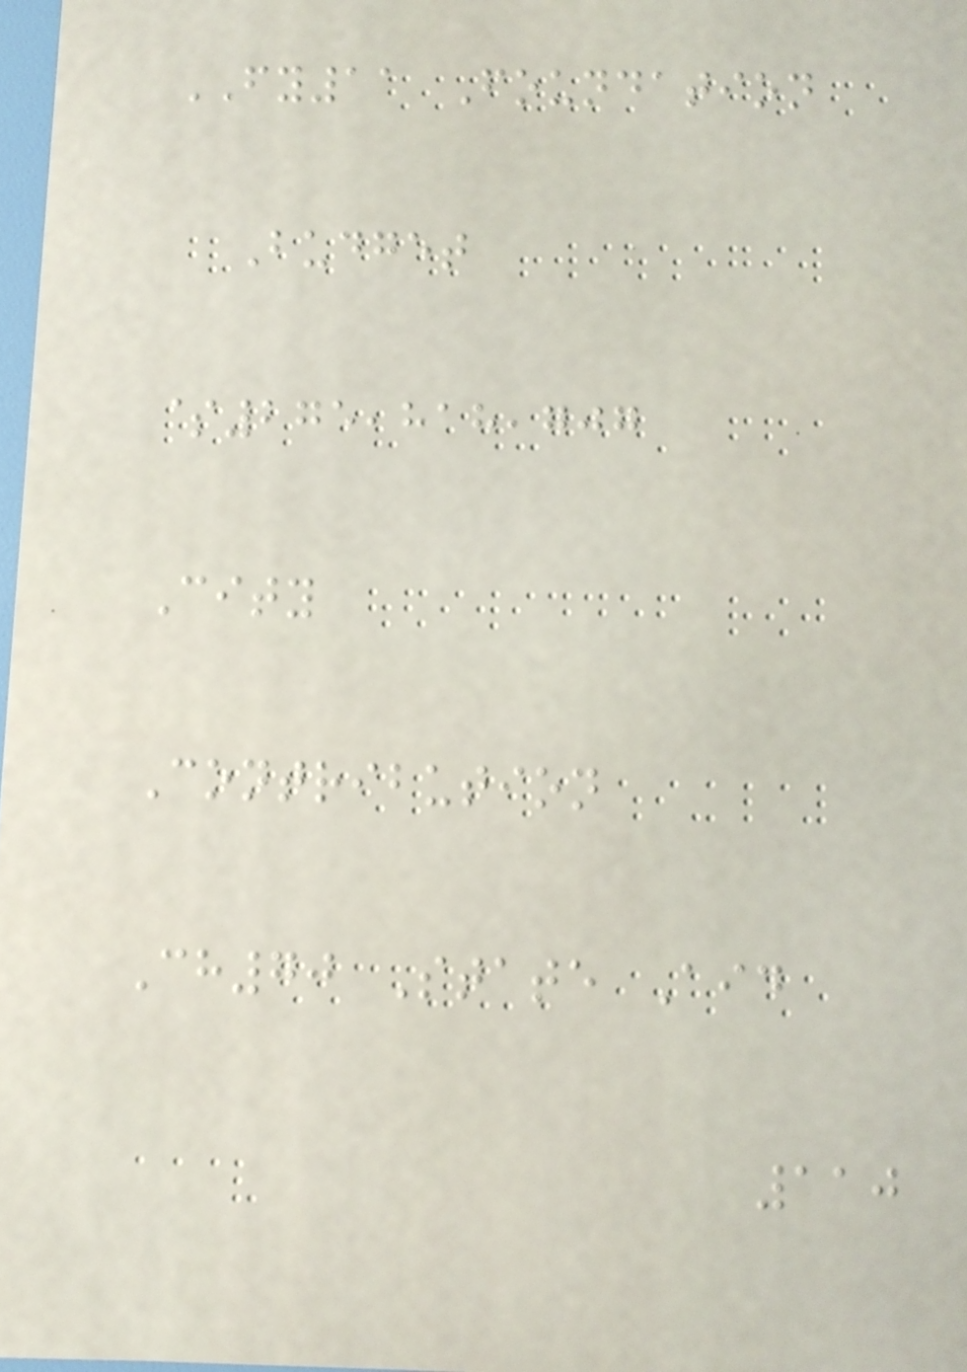FY11 Foundation
Budget
$275,818,707
City
Contribution
Ch70 State Aid
110
